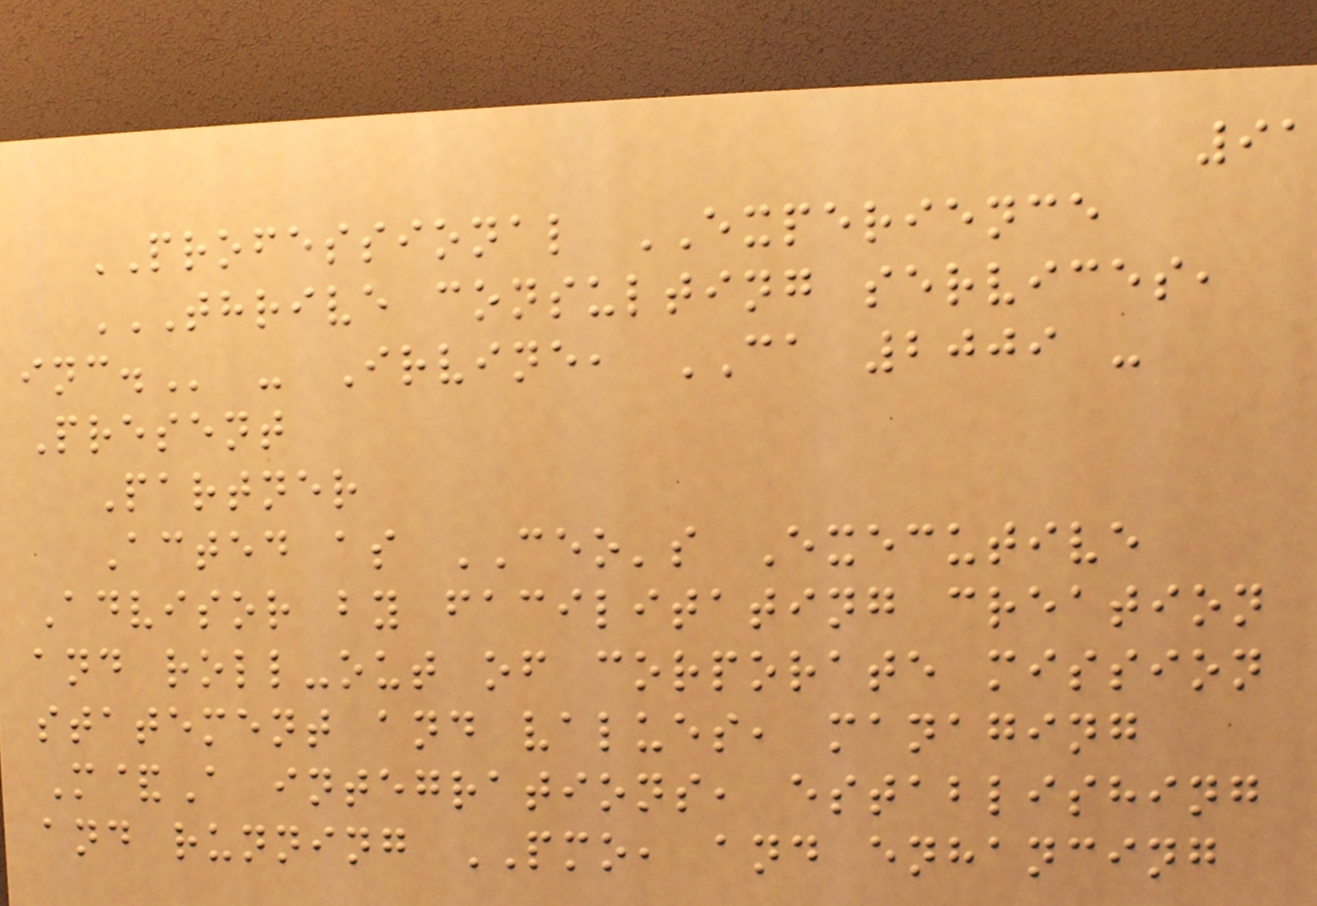91
PROFESSIONAL EXPERIENCE
THRIVE CONSULTING SERVICES,
INC. - Irvine, CA 2009 -
Present
Partner
Acted as CEO's Executive
Advisor by facilitating creation
and roll-out of corporate mission
statement and values, managing
M&A integrations, establishing
and running PMO, and enhancing
